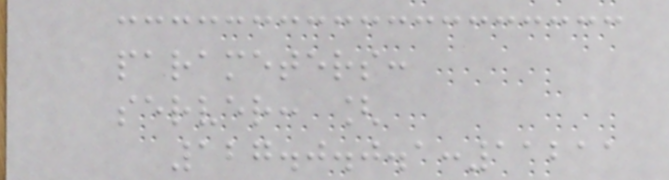parameters:
server: [
127.0.0.1:11211
